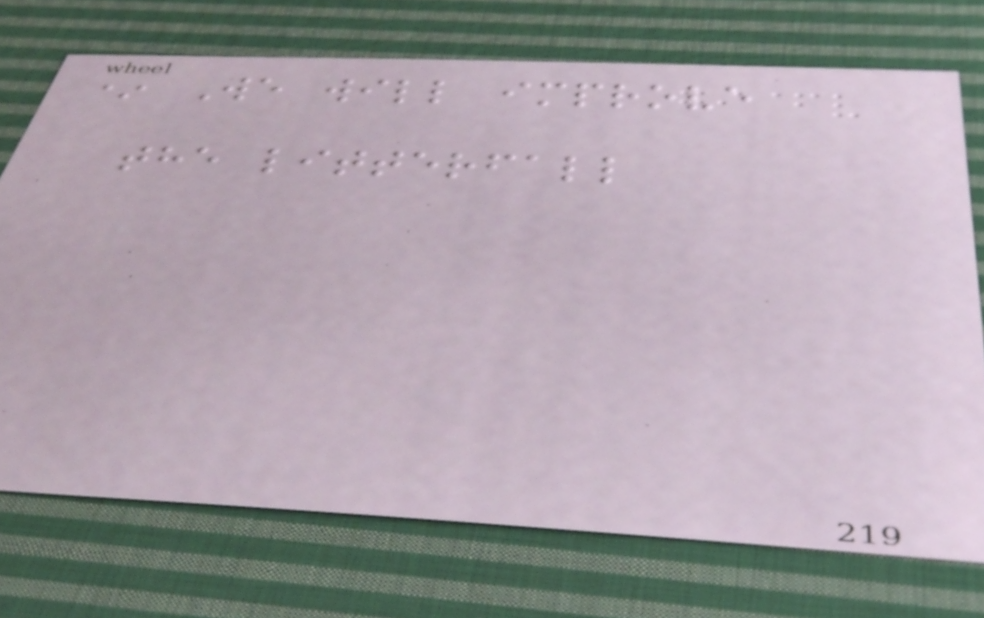* We will improve
the litterfall
